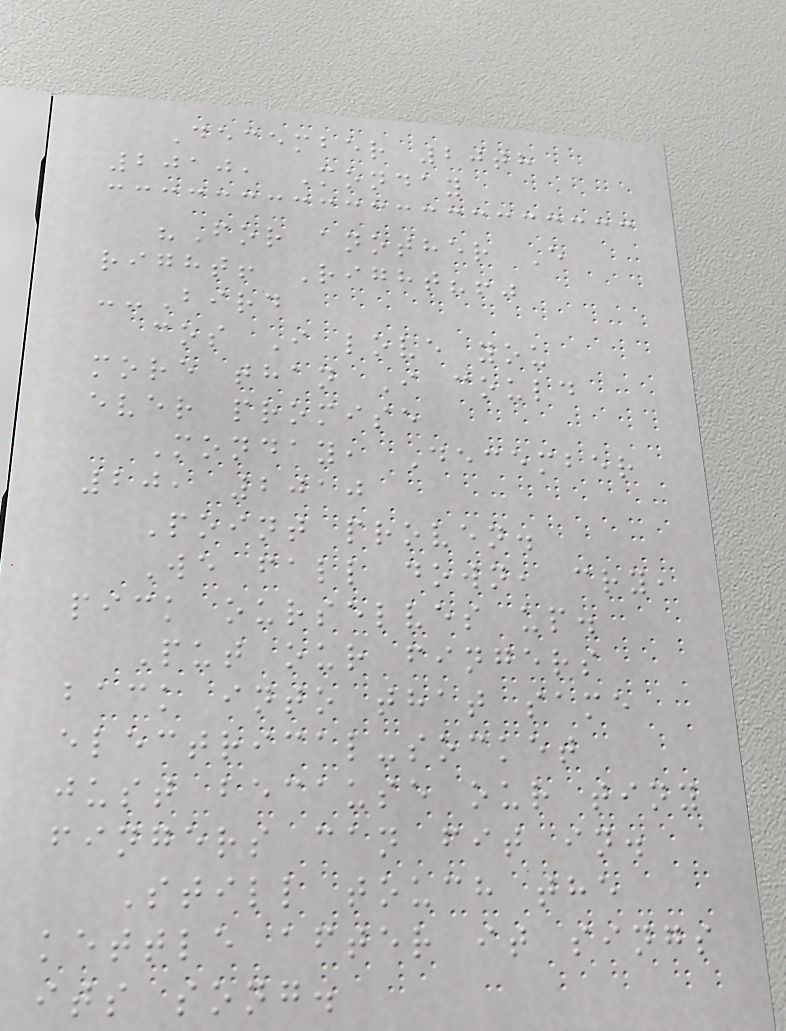December 20th
2010, Monday
"For another E
right! Right?!"
--Bird
cos I love you
more than I could
ever promise
Monday, December
20, 2010
Point proven.
We fall down, cry,
pick ourselves up.
Put our fingers
back into that same
electrical-socket
just because our tiny
fingers can fit in.
Still touch the
kettle after it sings
its song.
